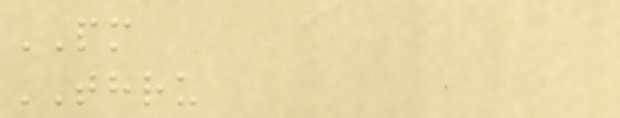PM
THRU
